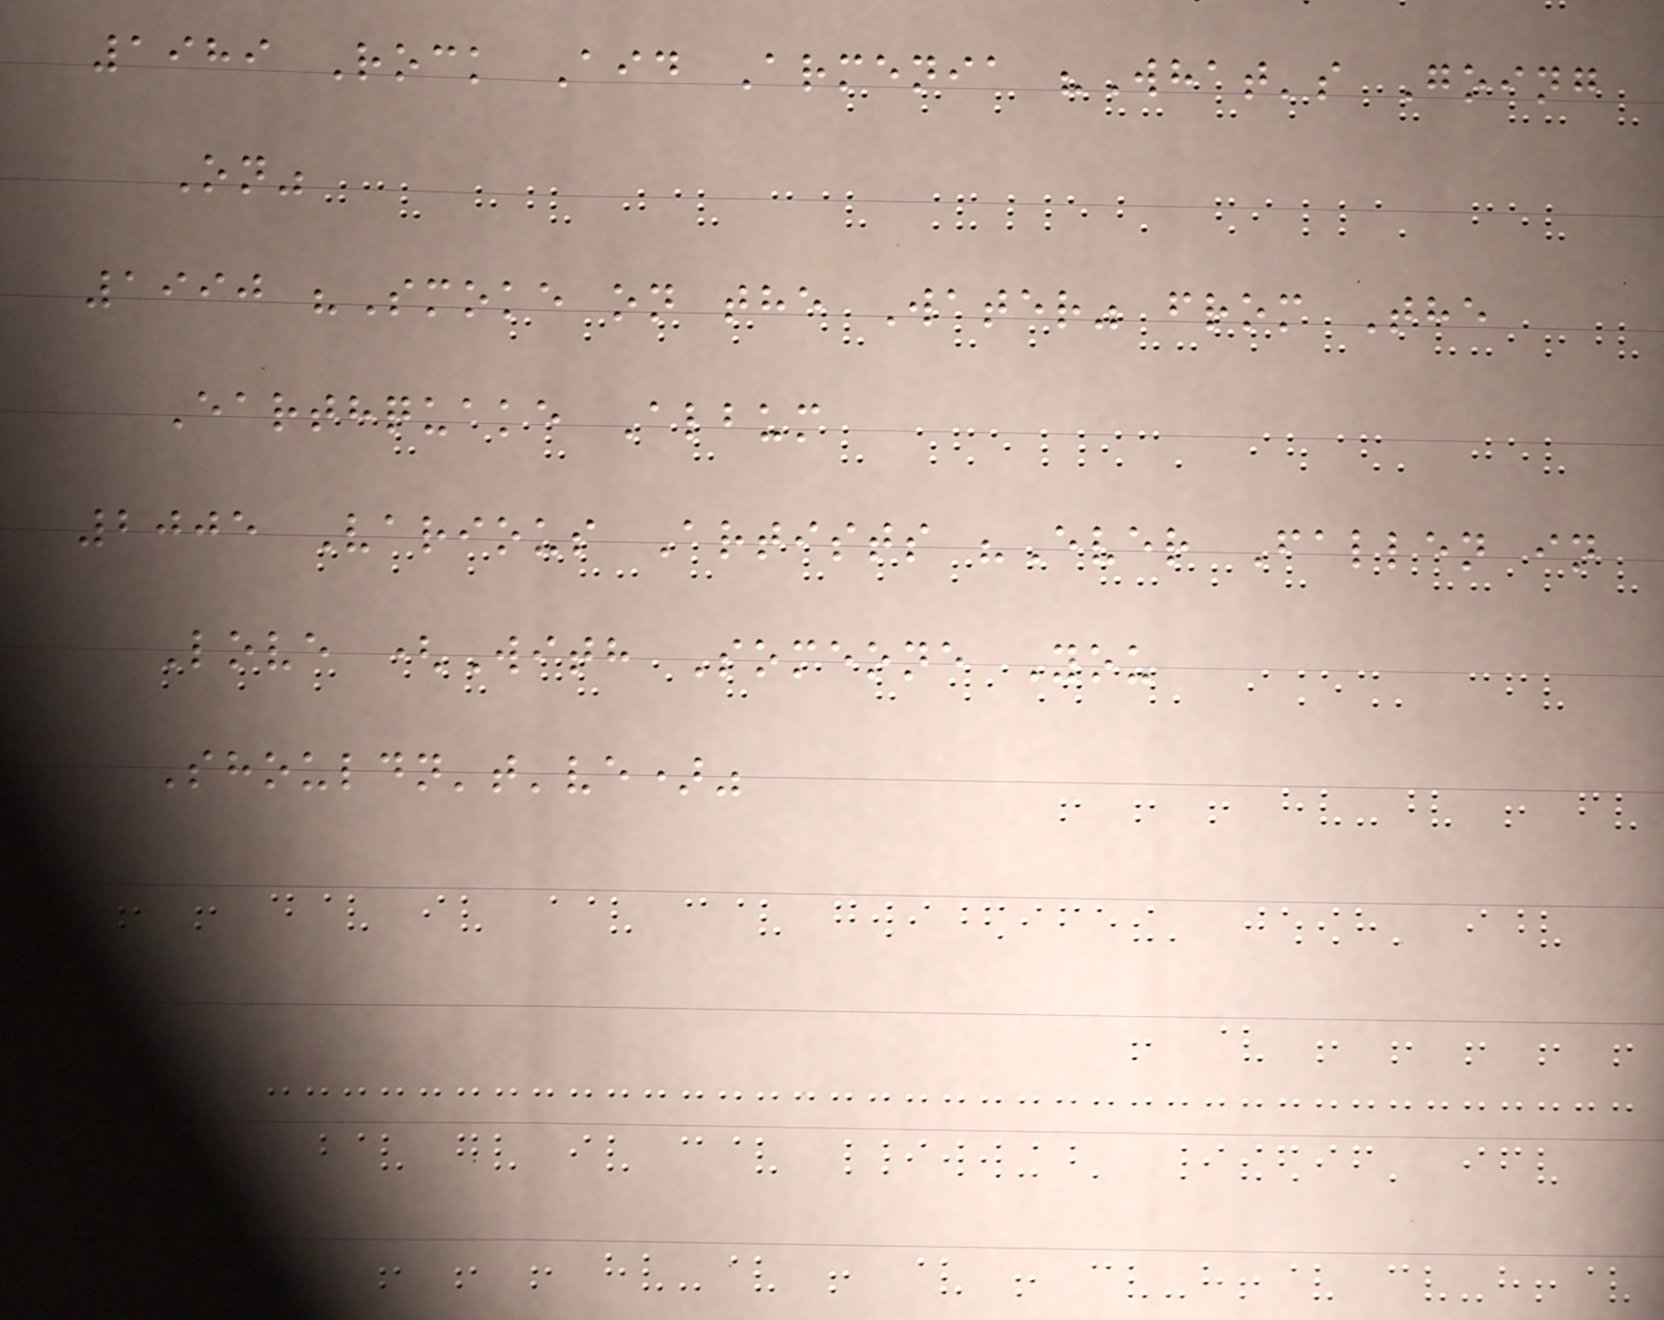1989 Rock Aid Armenia "What's Going
On"
1990 "Smoke on the Water" from The
Earthquake Album
2005 Various Artists "Ever Fallen in
Love (With Someone You
Shouldn't've)"
